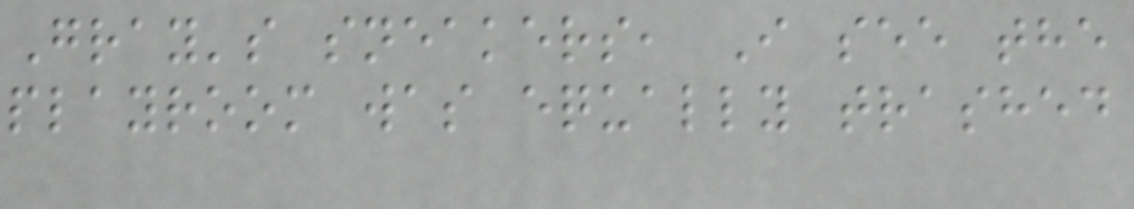Gray's sneakers, I see the
playroom was equally trashed
